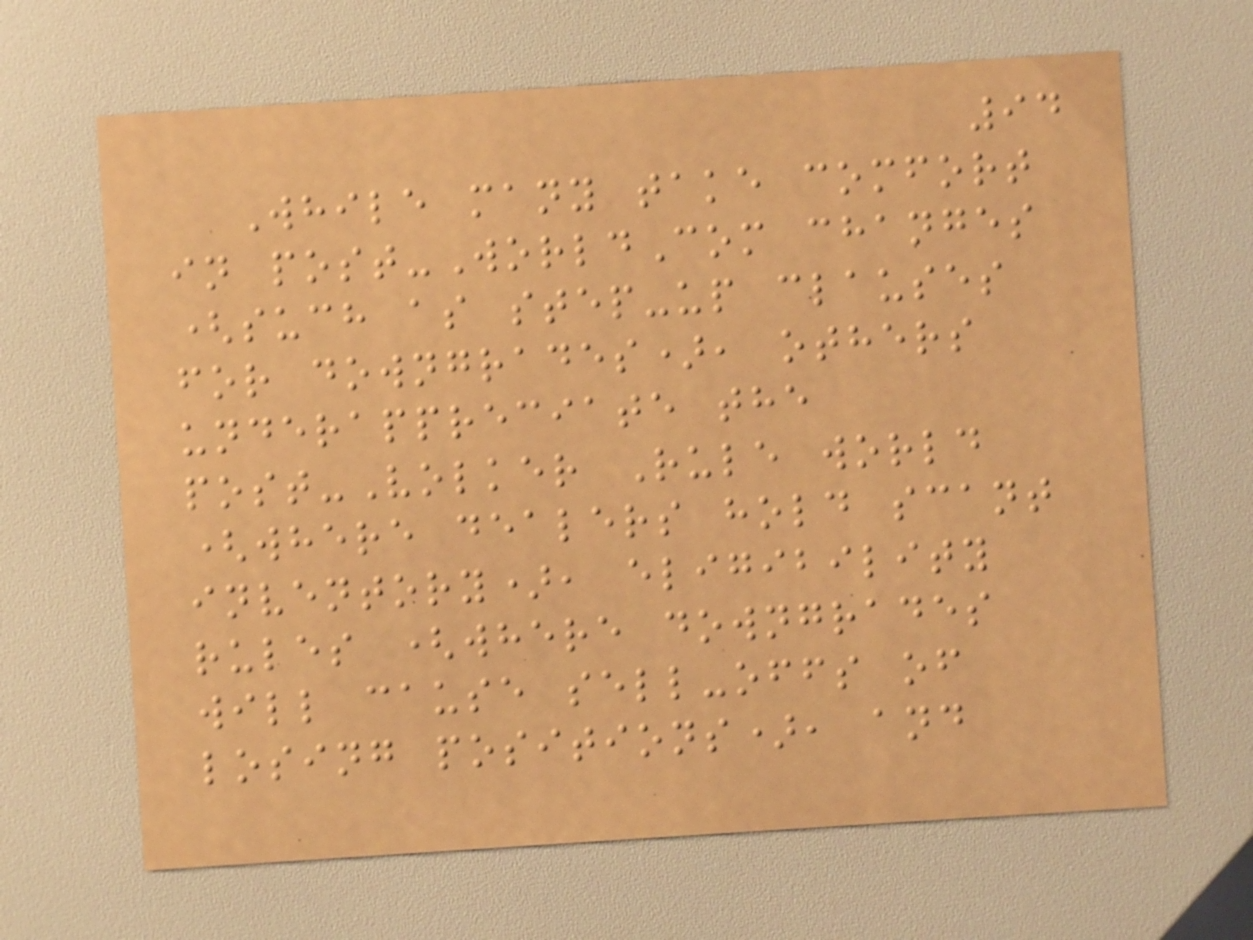94
While many take comfort
in post-WorldCom changes
(such as step-up clauses
for downgrades), others
underappreciate the
post-Volker Rule world
(where dealers hold scant
inventory), eligibility
rules (where downgrades
will cause sell-offs of
losing positions), and
